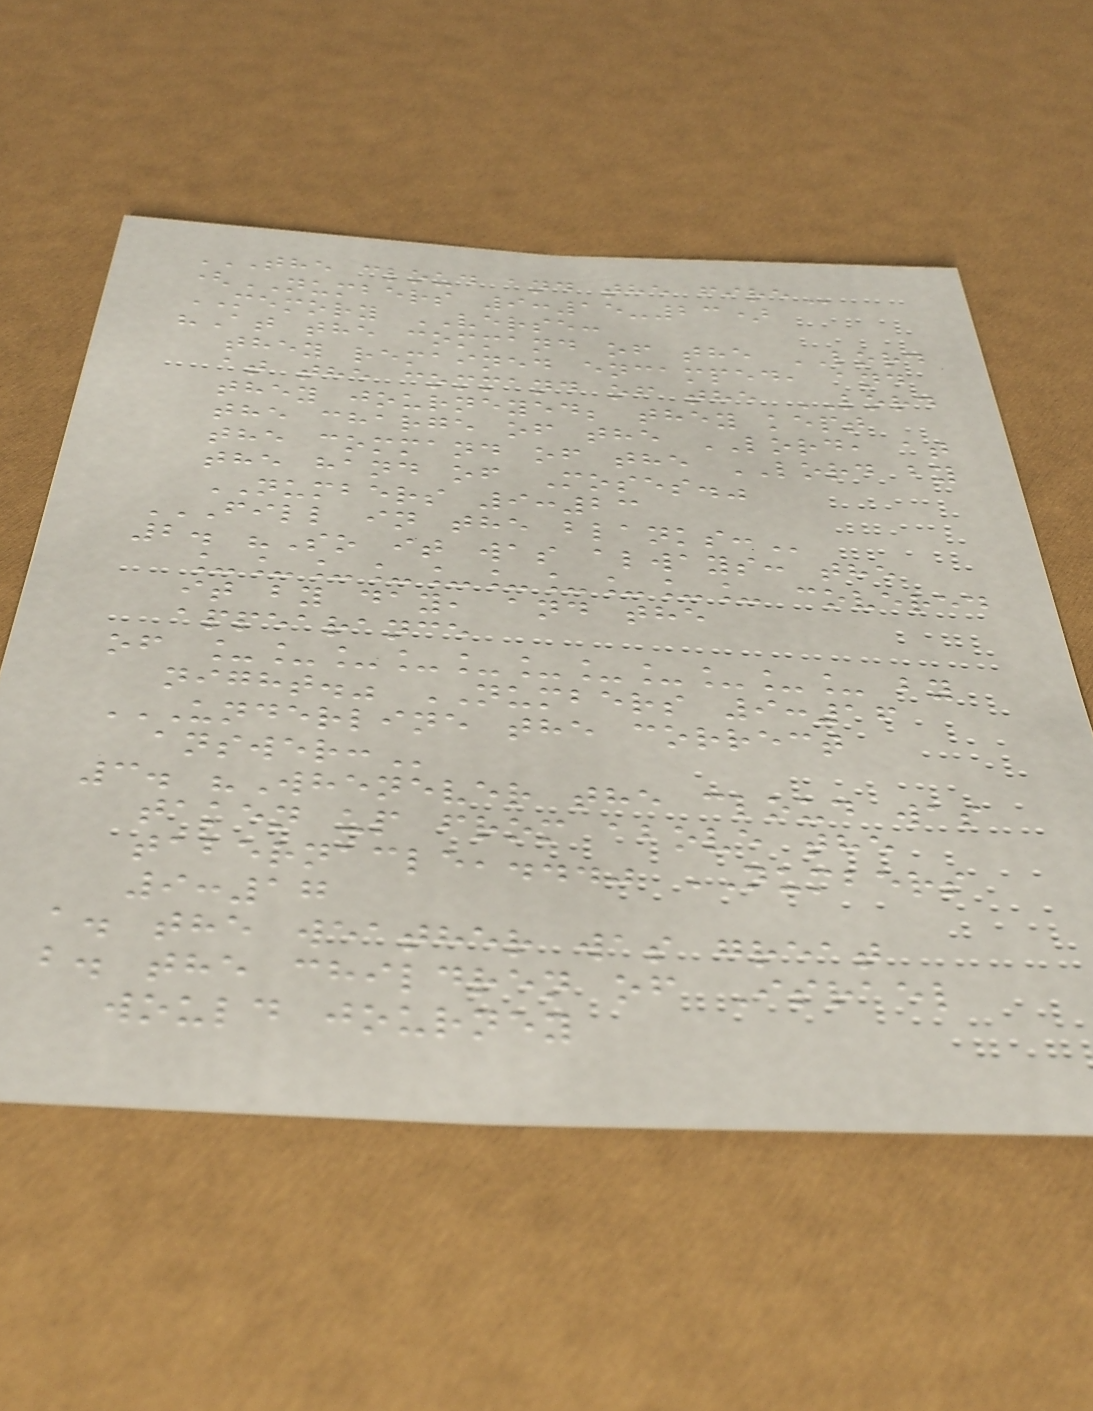THE CLOUD AND THE FIRE
(NUMBERS 9:15-23)
MEMORY VERSE:
"At the command of the LORD
they remained encamped, and
at the command of the LORD
they journeyed; they kept
the charge of the LORD, at
the command of the LORD by
the hand of Moses."
NUMBERS 9:23
FILL IN THE BLANKS:
2. "So it was always: the
__________ covered
it by day, and the
appearance
of ___________ by
night." NUMBERS 9:16
UNDERLINE THE CORRECT
ANSWER:
3. "Whenever the cloud was
taken up from above the
tabernacle,..." NUMBERS
9:17
a. the weather was great
b. the children of Israel
would journey
